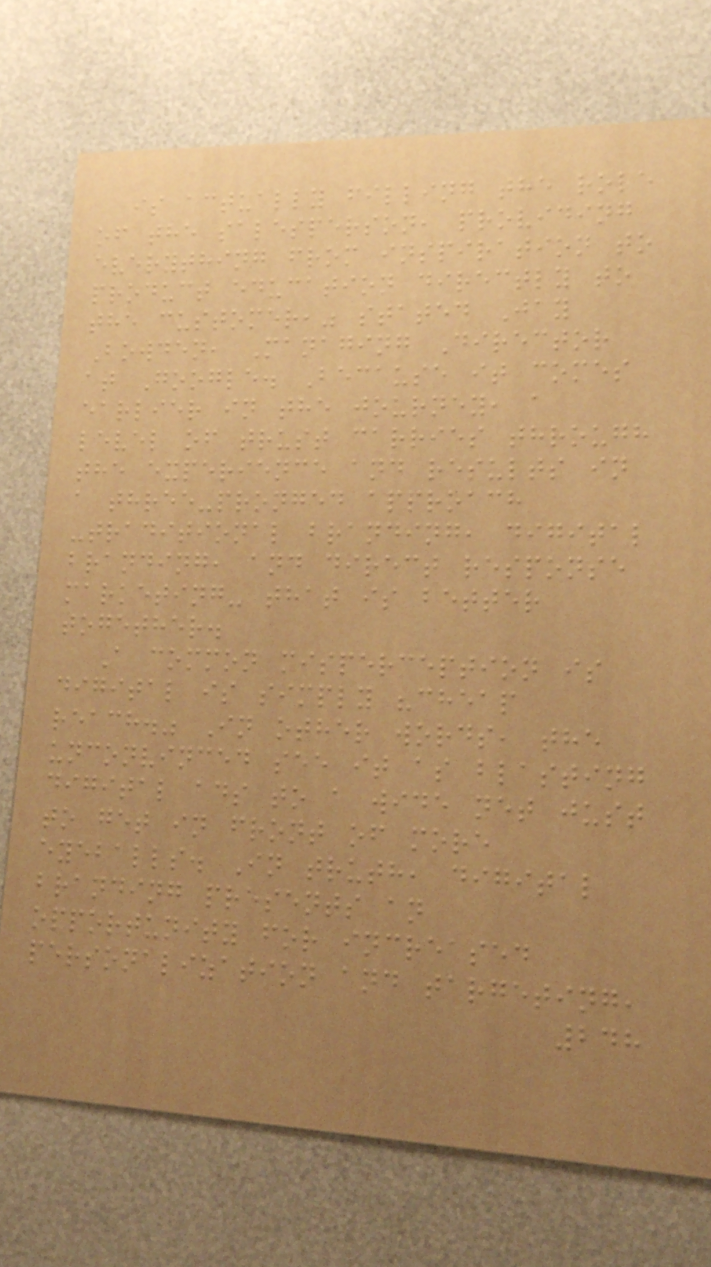is actually filling the role
of the salesperson, providing
everything from inspiration to
product education directly to
the customer," stated Jay
Bowden, Managing Director
at Google. Because it comes
earlier in the journey, a
level of trust carries through
the experience and results in
a three-pronged approach
-traditional branding, digital
branding, and direct response
marketing- that is better
together.
A common misperception is
digital is simply "cheap
reach." In other words, the
unconvinced see it as blasting
digital ads to a wide net just
to get in front of more
eyeballs. In truth, digital
branding presents an
opportunity for increased
personalization and targeting,
248
